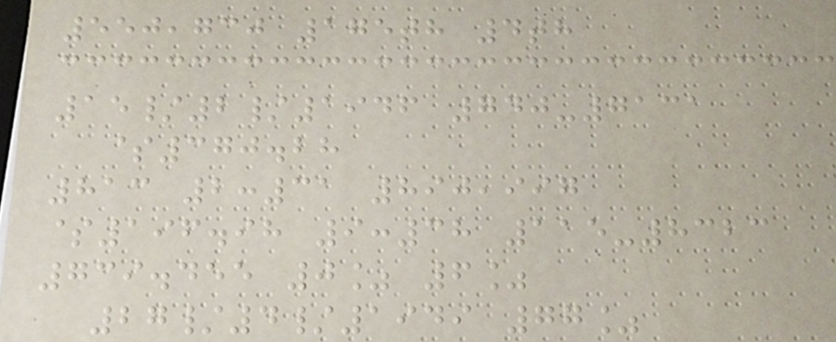550,730 175th 4th
15/2/1946 740-7131
$370.28
813 2:31 890,997
$196.98 9:38 115-8323
739.455 0% 6%
27/4/1949 77%
